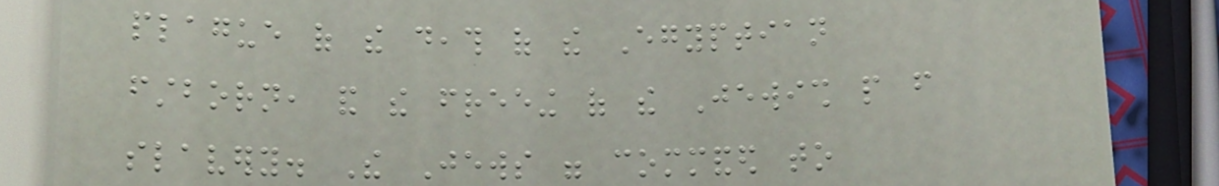plague of the death of the Egyptian
firstborn, and the freeing of the Jewish people from
slavery. The Jews were commanded to
